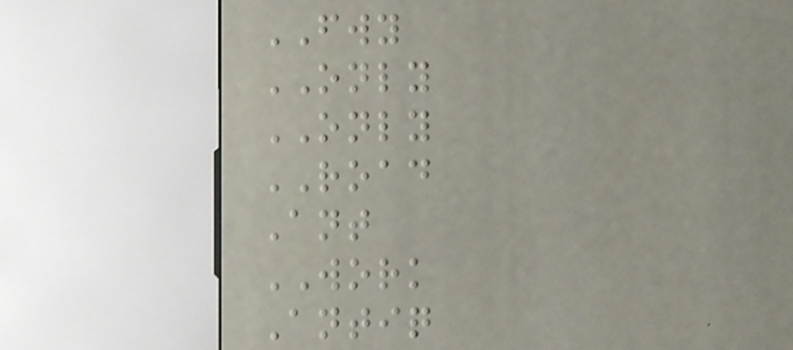FWY
ONLY
ONLY
ROAD
Ant
WORK
Antiq
